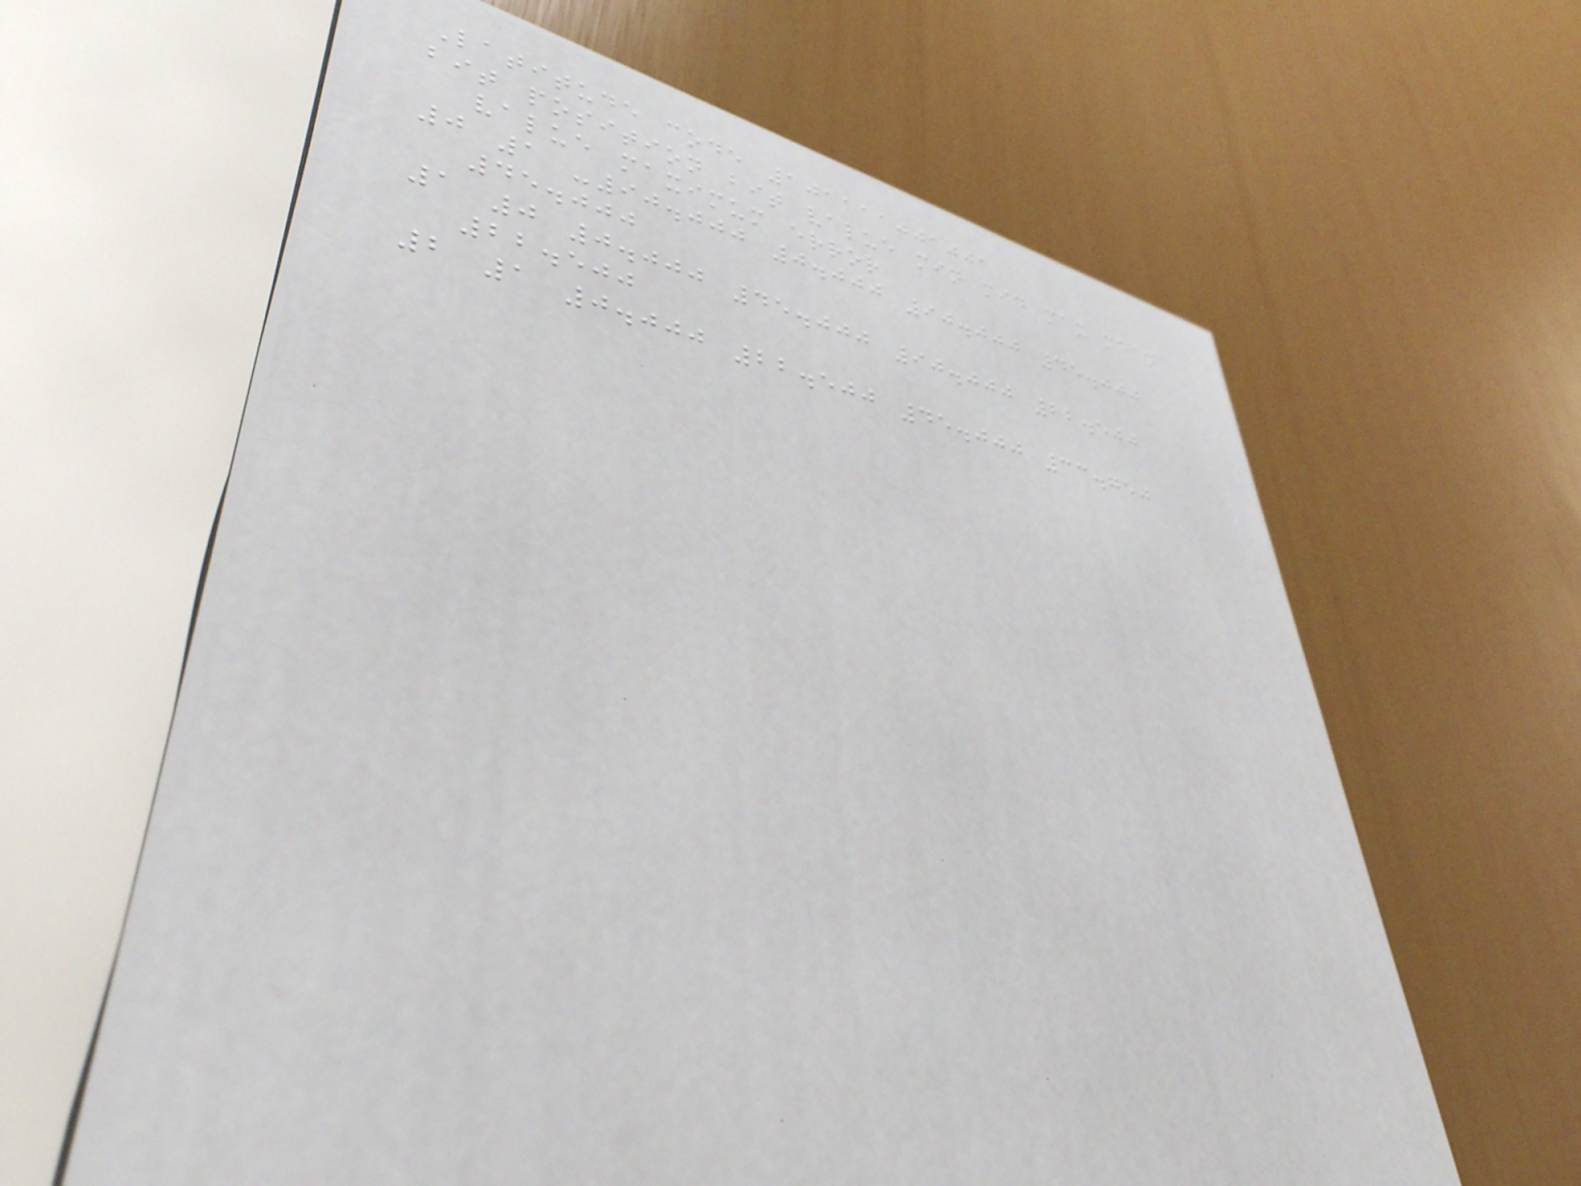Latitude code 101111001001
bit position bit value min mid max mean
value maximum error
0 1 -90.000 0.000 90.000 45.000
45.000
1 0 0.000 45.000 90.000 22.500
22.500
2 1 0.000 22.500 45.000 33.750
